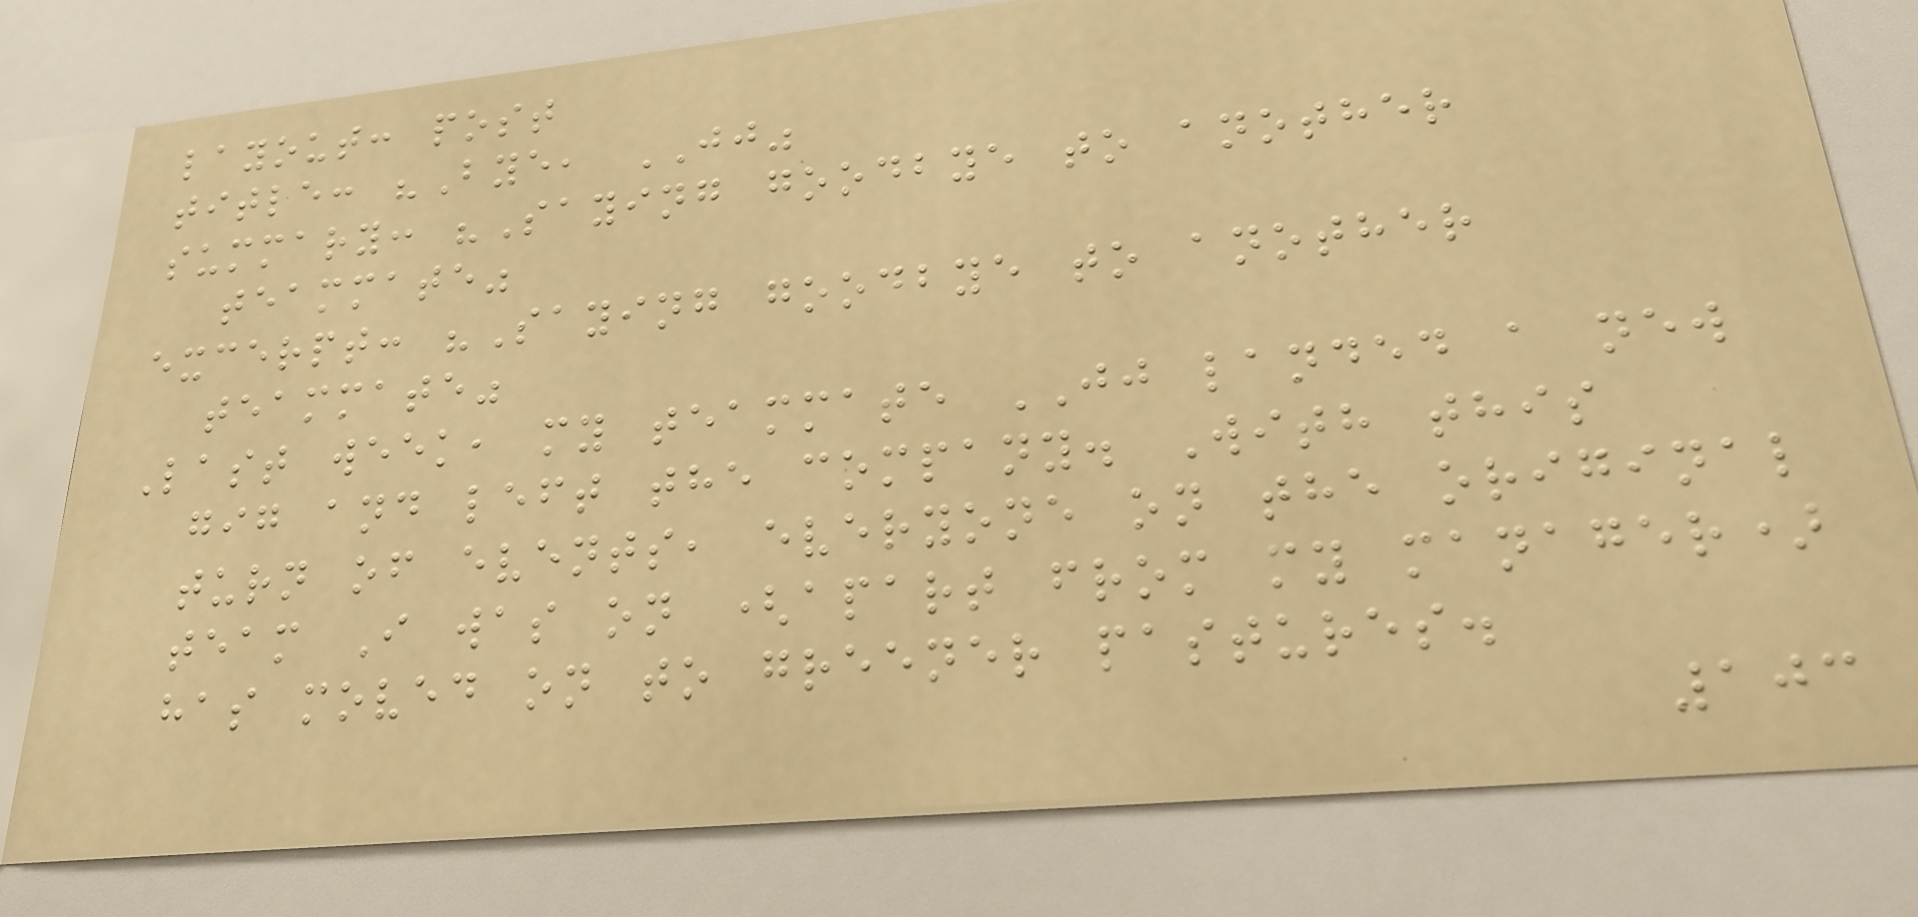layout: post
title: "Bye, JJ"
summary: "Saying goodbye to another
teammate"
excerpt: "Saying goodbye to another
teammate"
Last week, my teammate JJ landed a new
gig and left the company. With this
turn of events, everyone on the original
team I was on (apart from my manager)
has moved on to greener pastures.
103
